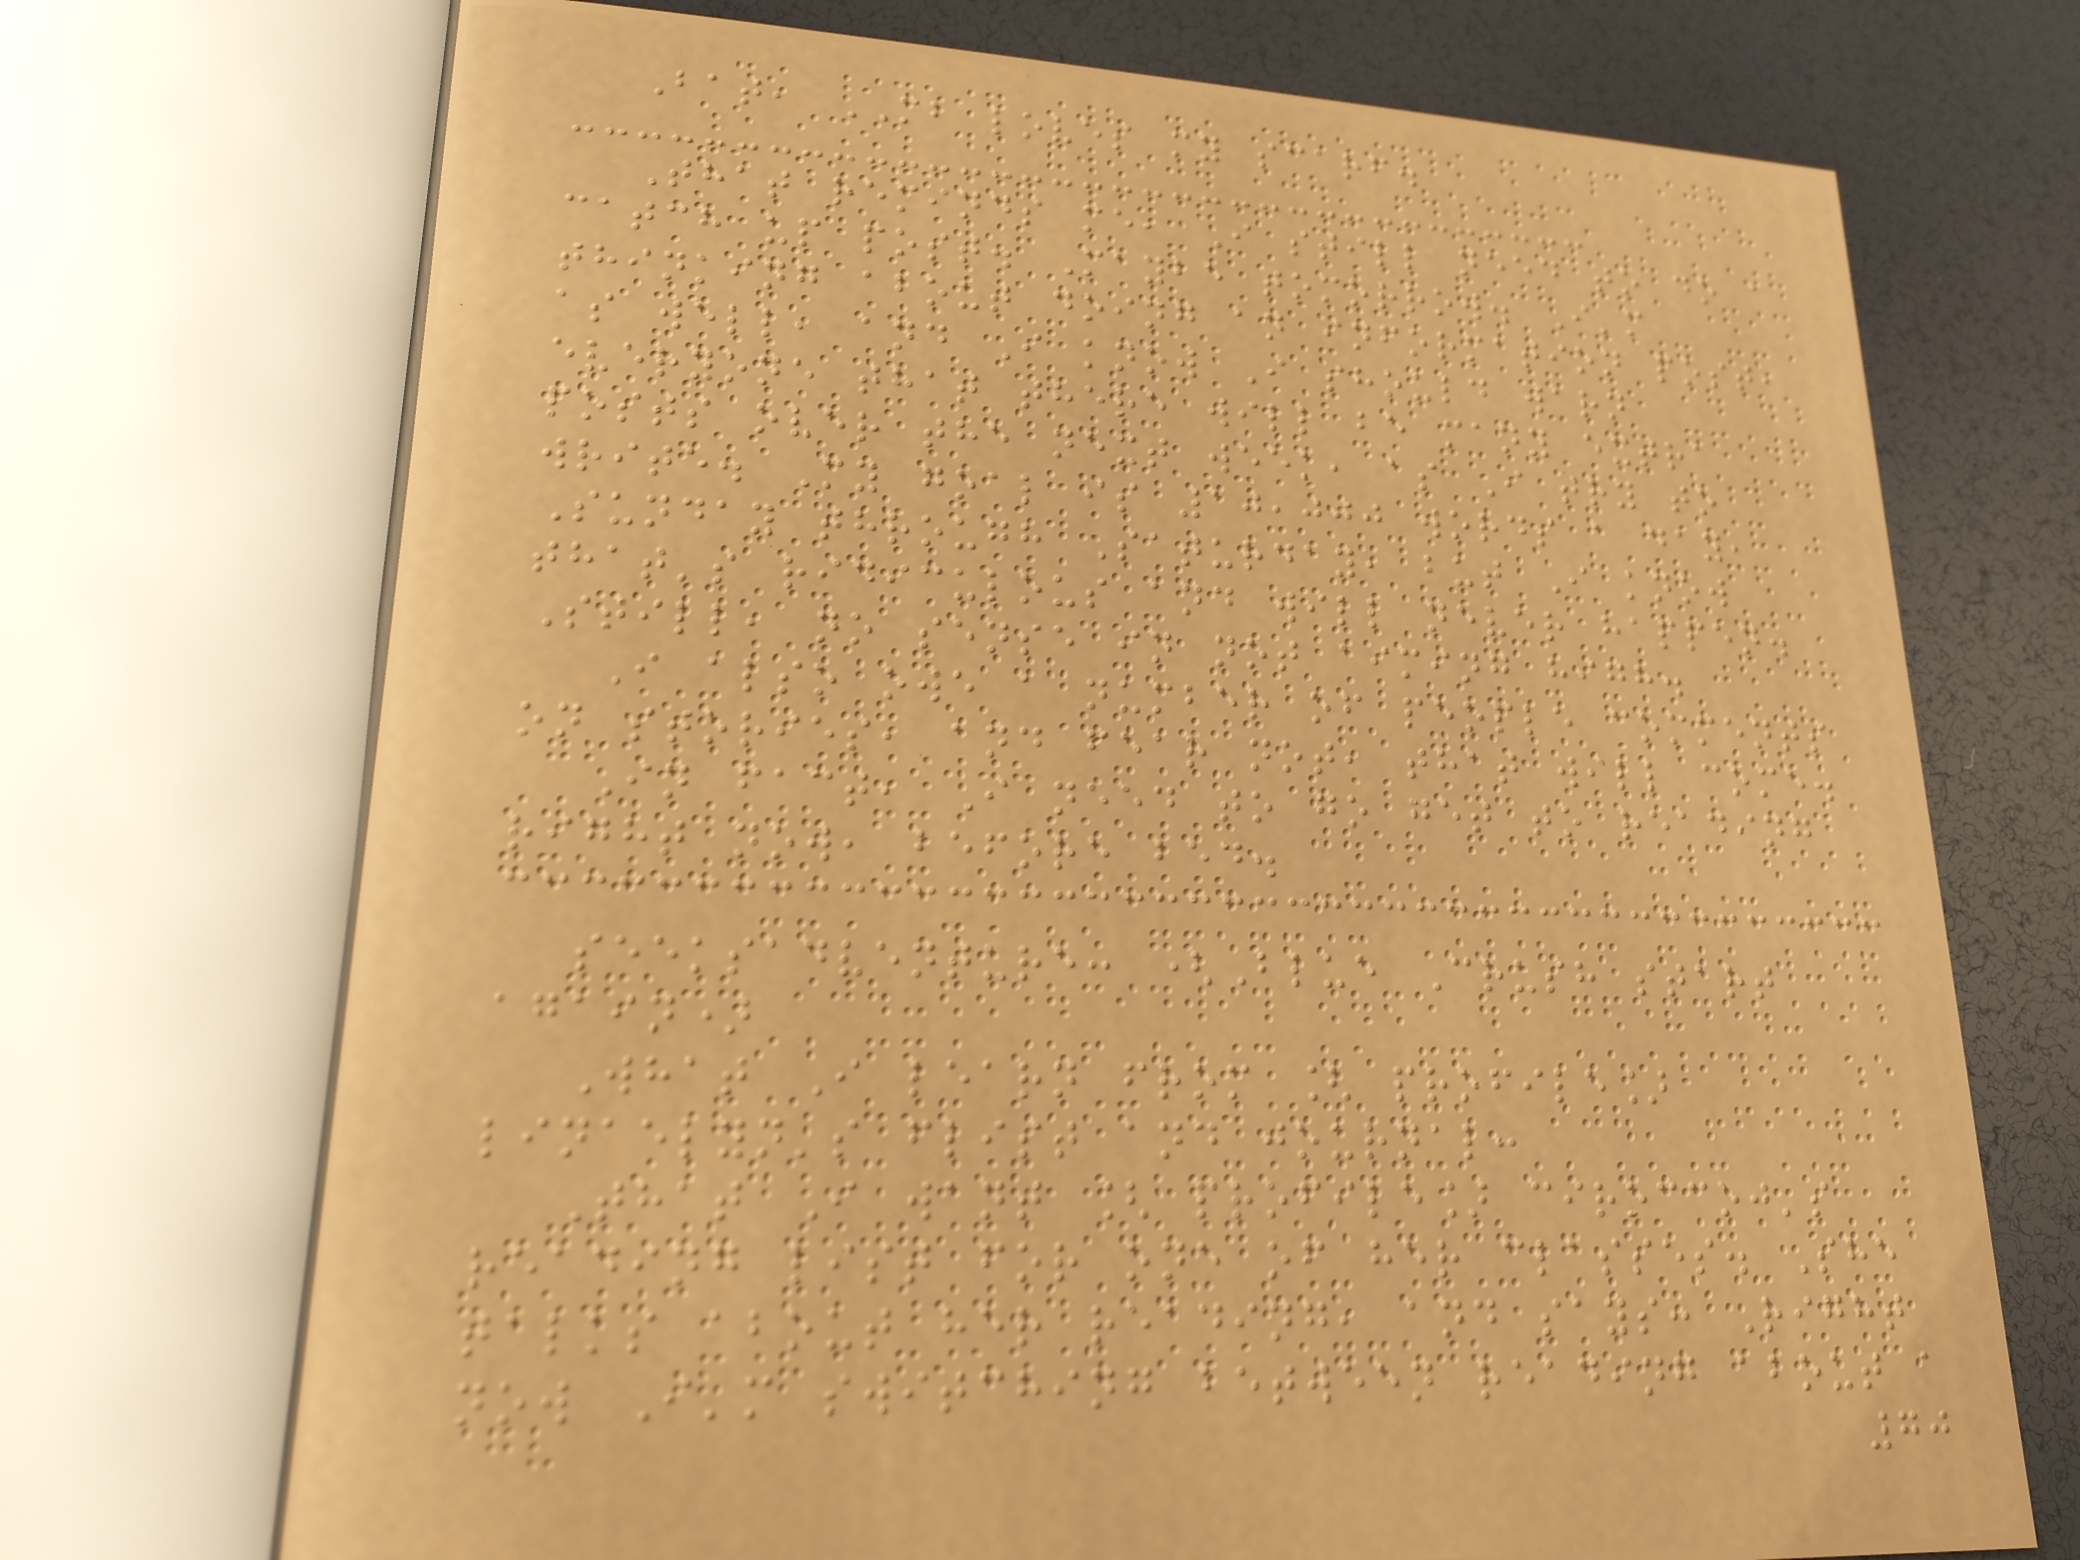Bat, MB loves my scarf.
That reminds me, I still need to do a
catch up post. Maybe tomorrow. I'm
thinking about doing an information post,
as well, and I know I should warn
everyone that there will be many extra
posts over the next week, as I try to
write. My goal is 10,000 words a day,
Sunday through Saturday, but I know
that's ridiculous and will never happen.
Still, no sense in not aiming high.
I also owe a number of people comments
on stories, and fear not, that will come.
In fact, I need to go get to reading
right now, before bed.
seeksadventure: (Blue Crush start
again)
What I learn from [ profile]
linaelyn's flist and journal:
That I want [ profile] ciroccoj's
reading list for one of her classes. She
talks about her reading, and says: Right
now I'm switching between reading about a
70
